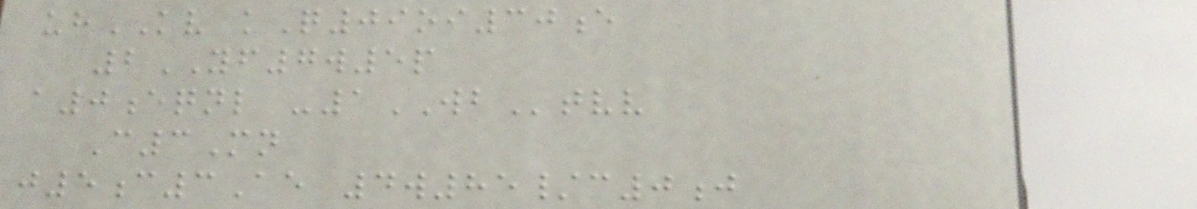uhKV kQ09oi30e
2YF7w5p
a0eqnl -1WBtvv
C3Mn
j5c3Ae 4w85/c0j
